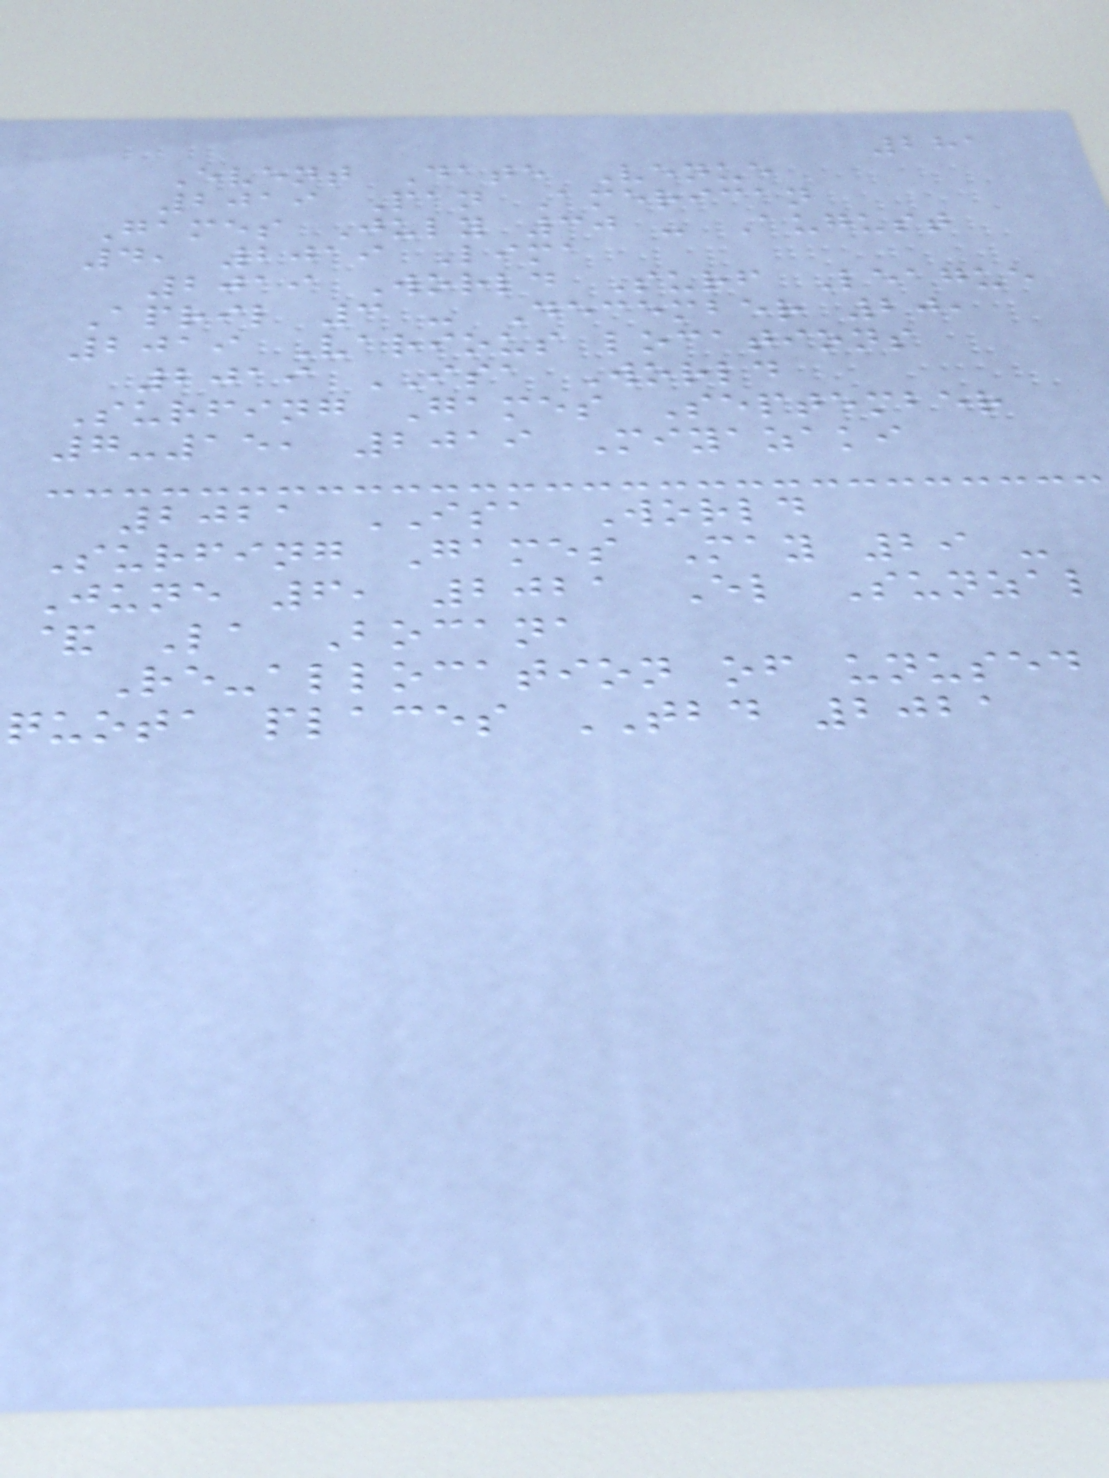281
Event Date Venue
2019 Pan American
Games July 30 - August
4, 2019 Lima
2019 World Surf League
April 3 - December 20,
2019 Various locations
2019 ISA World
Surfing Games September
7-15, 2019 Miyazaki
2021 ISA World
Surfing Games May 29 -
June 6, 2021 El Sunzal
& La Bocana
Re-allocation of unused
quota places TBD 2021
